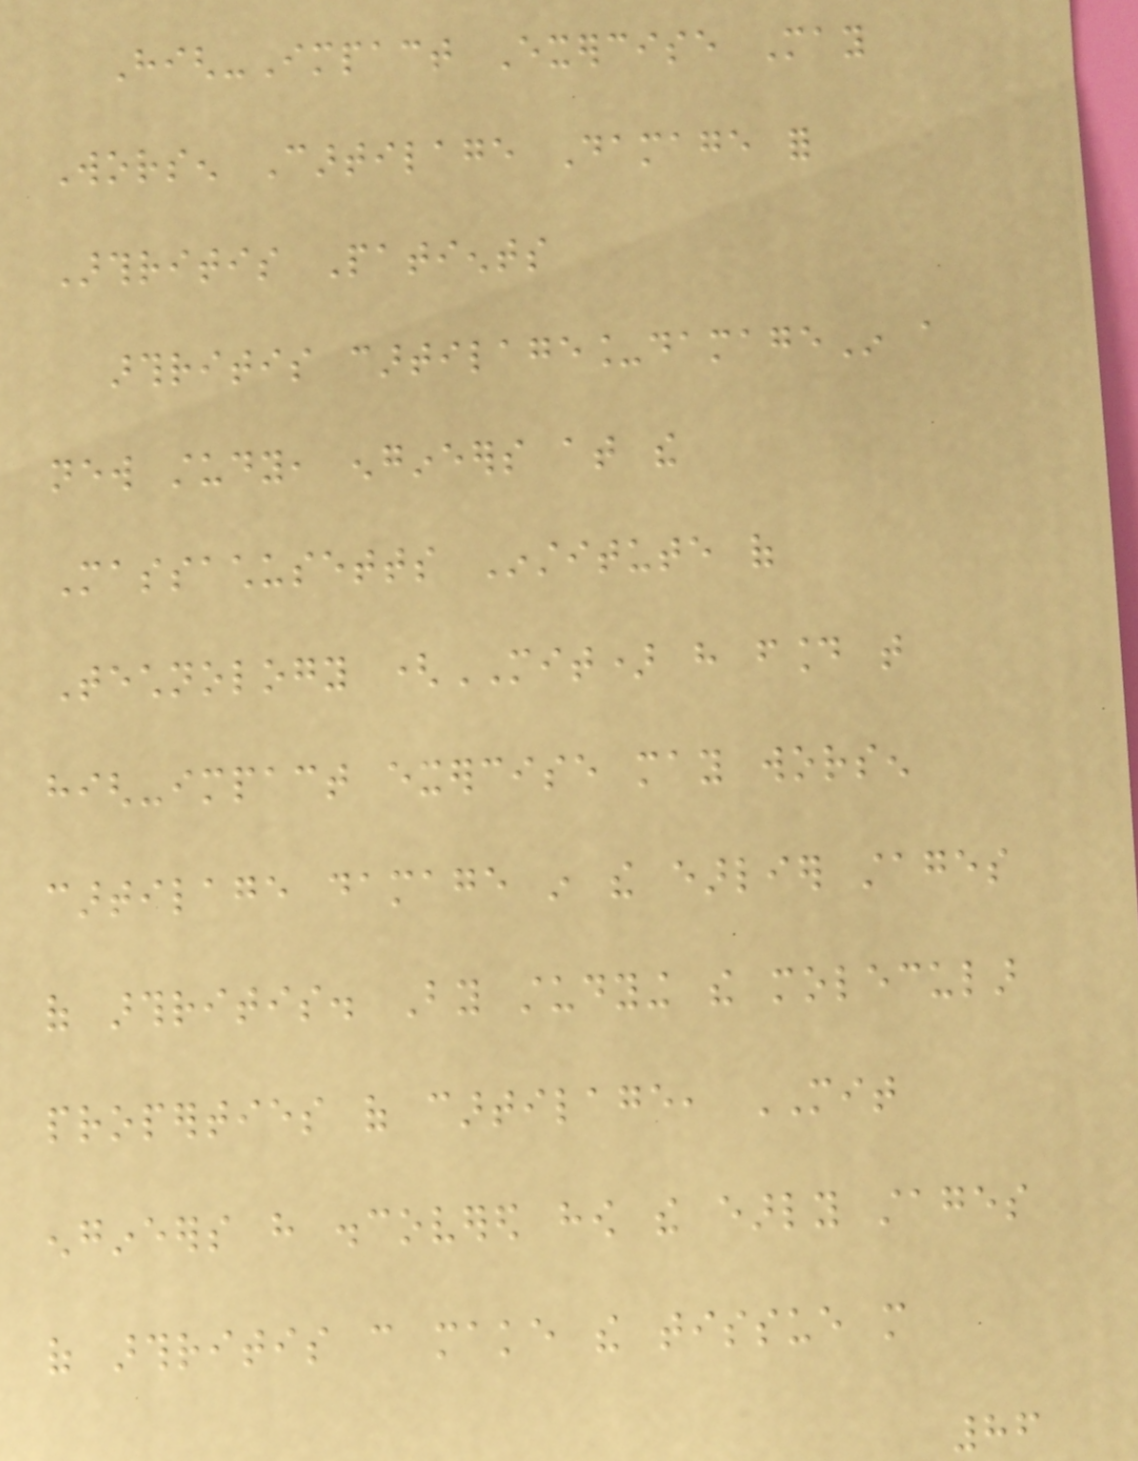High-Impact Exercise May
Worsen Cartilage Damage for
Arthritis Patients
arthritis cartilage_damageIn a
new study, engineers at the
Massachusetts Institute of
Technology (MIT) have found that
high-impact exercise may worsen
cartilage damage in the earlier stages
of arthritis. By studying the molecular
properties of cartilage, MIT
engineers have discovered how the early stages
of arthritis can make the tissue more
86
